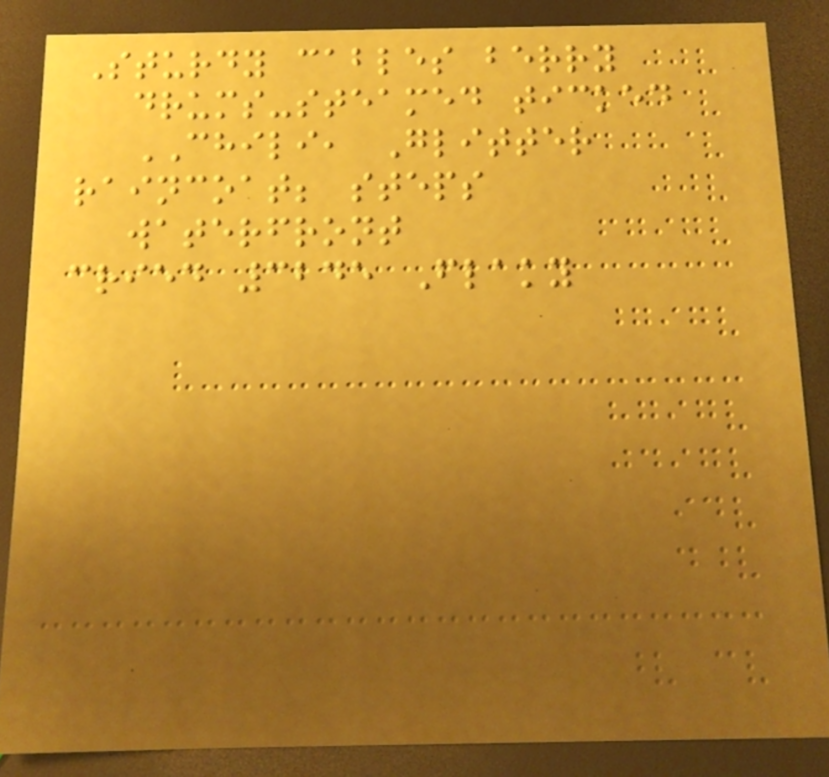Sturdy cables berry
drums-steamed ticked
CHILI, Glitter
raincoat; steps
waterfront
cried 3245 Flaky
